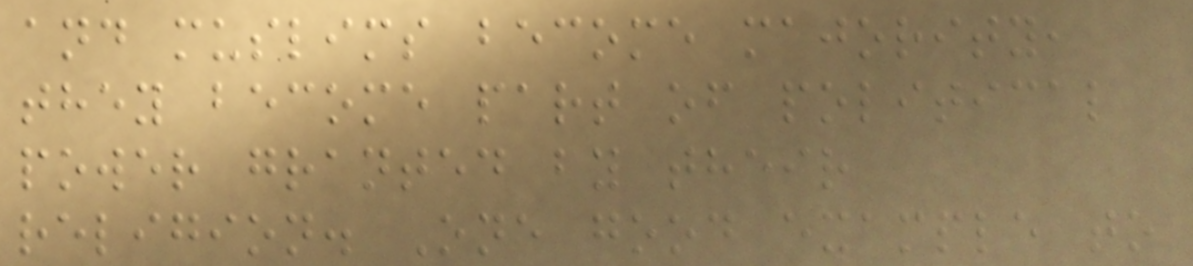and muslims become majority,
they become part of political
power granted by their
religion. One good example to
